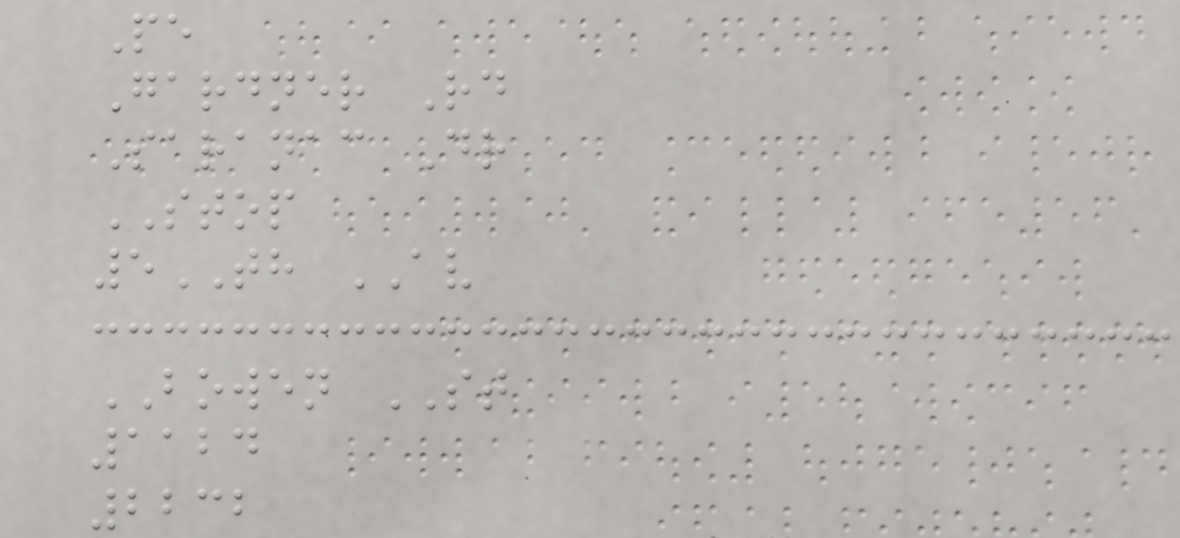Pe
Gardner Rd
Saranac Dr
STOP
5TH AV
BOWEN ST
1124
2232
